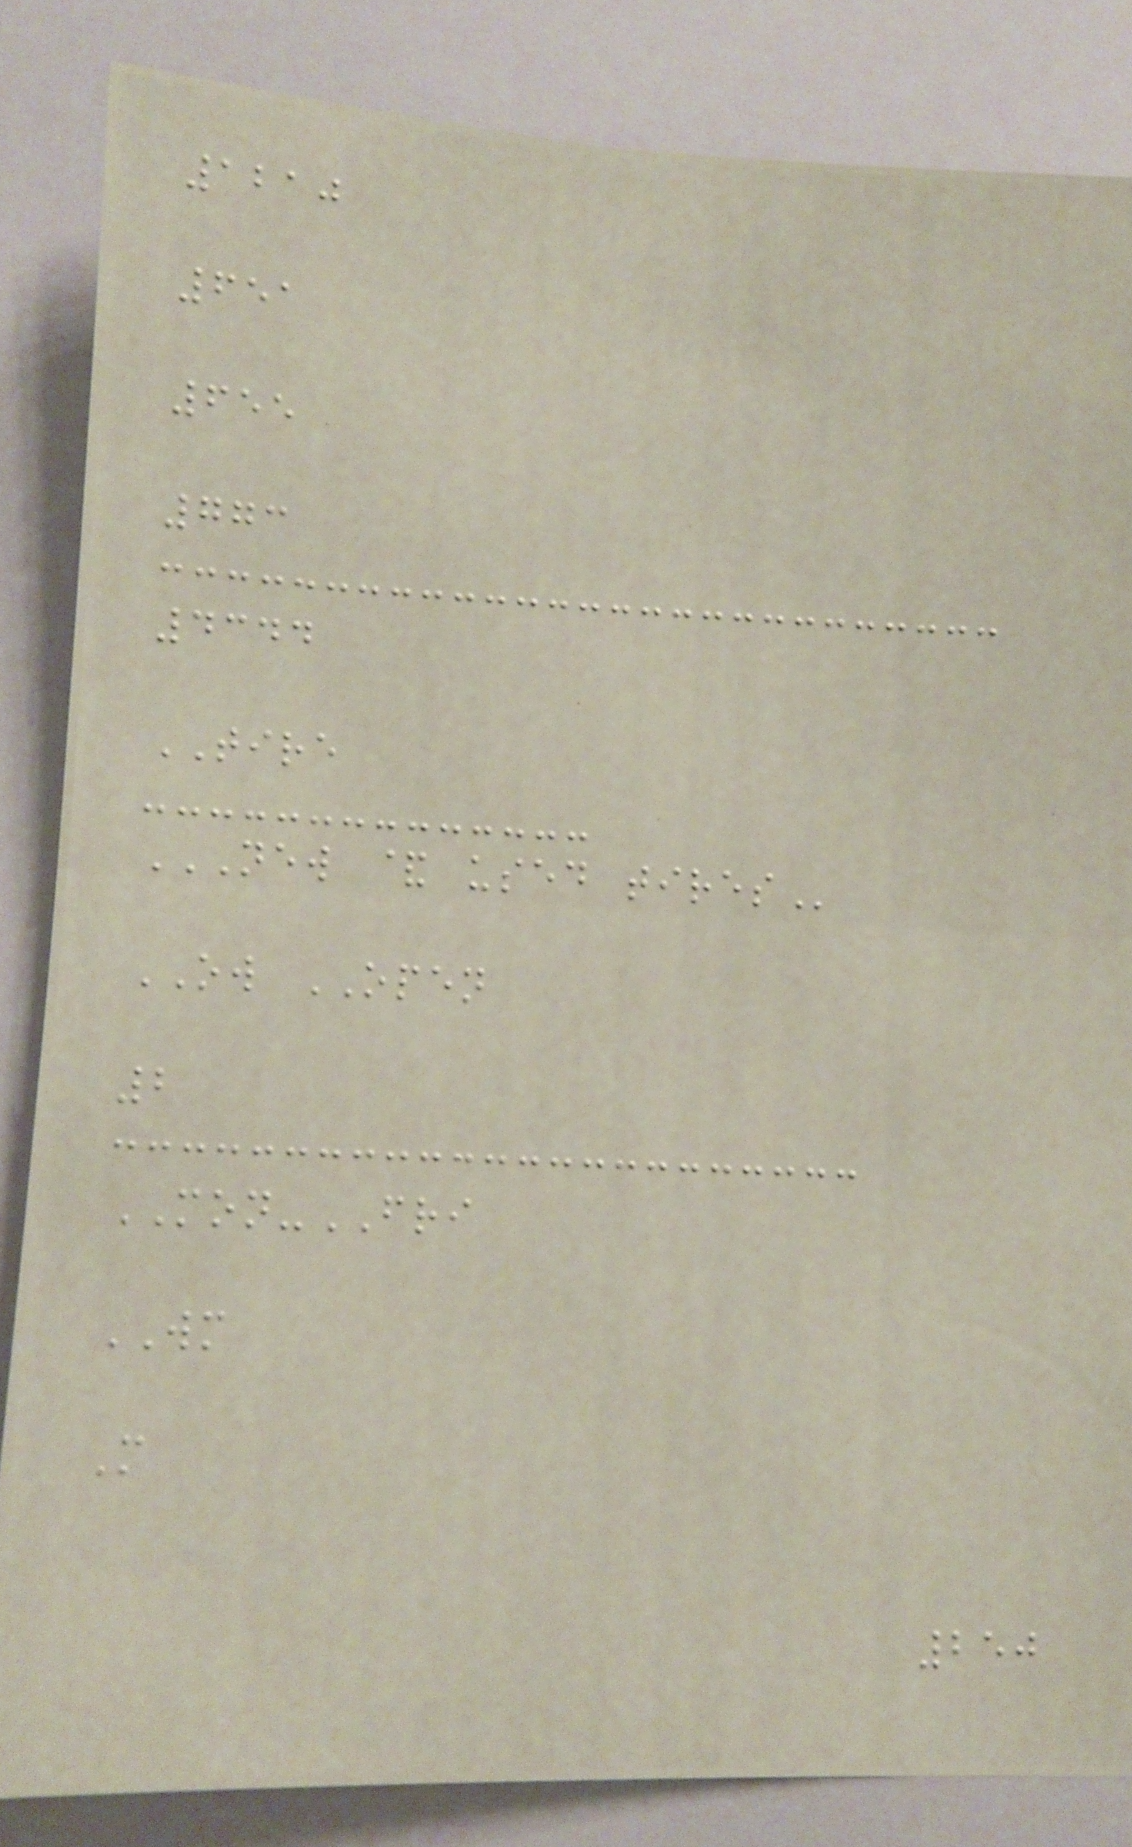1210
651
655
773
4344
TIRE
NEW & USED TIRES
OW OPEN
2
MON-FRI
WM
M
250
